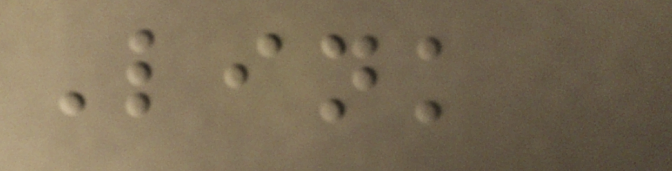Link
